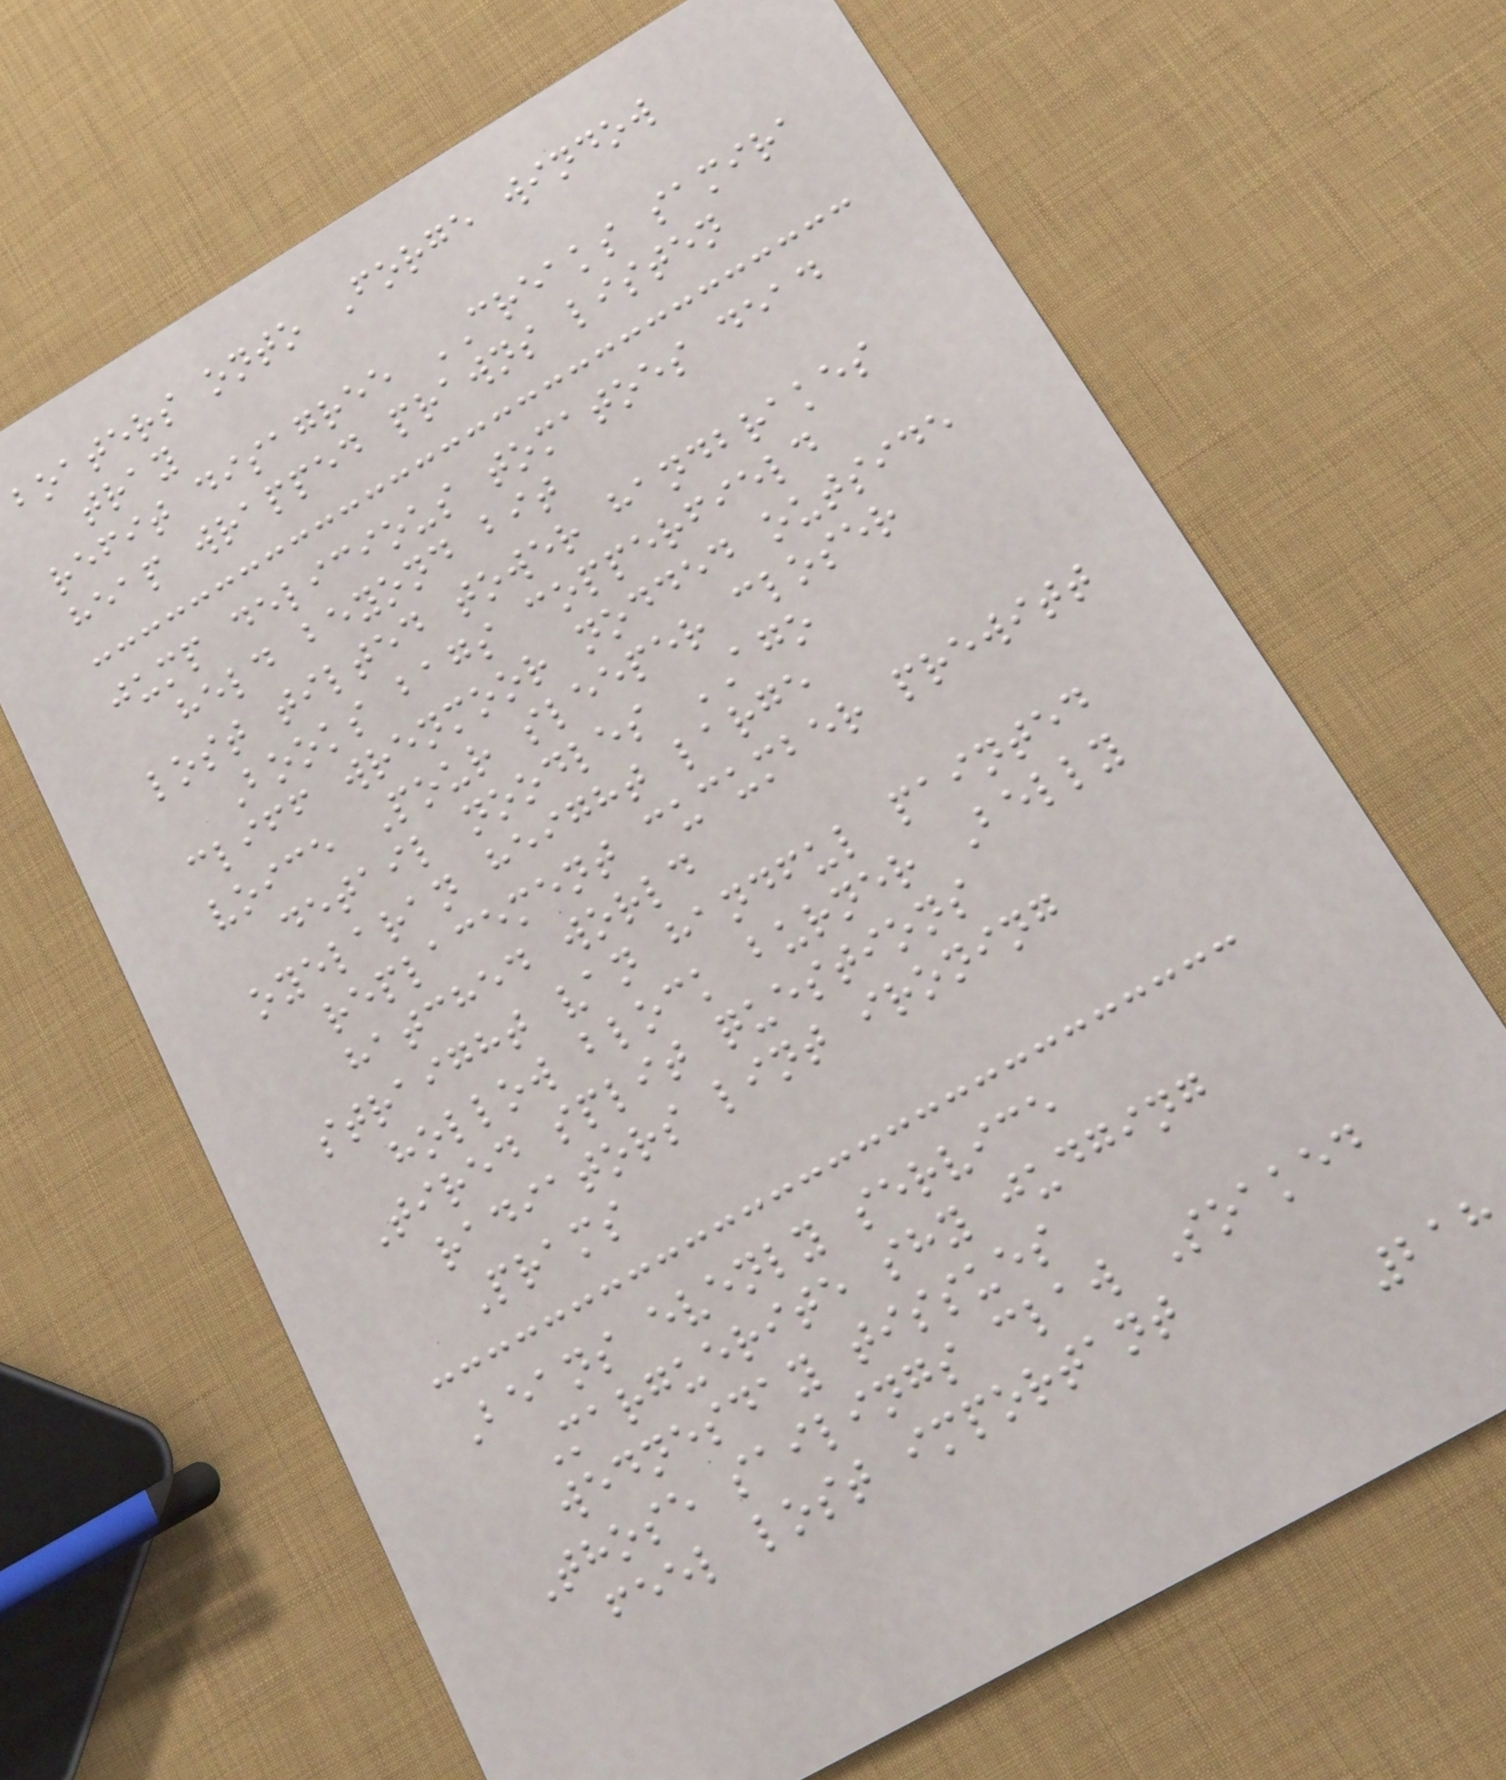boaters onto Forge window
tray
refit disagree CREAKS samira
heap wrapped prawns listen
jump delicious tomatoes dead
held beyond bit
lost tilted tower handbrakes
Books bags copperfield
cliff wrenmoor nodded outside
voice Pour sleeper closer
detail noodles AGO
oyelaran height large
replacement cucumber prewitt
hatched world
straight van handful painted
hollow block burner Belly
Tired split questions
radiators lint ironing
Prams
Beans evenly service
Marguerite shy judging
wednesday tissues
Those sailings claw Soaked
feel lost important
218
